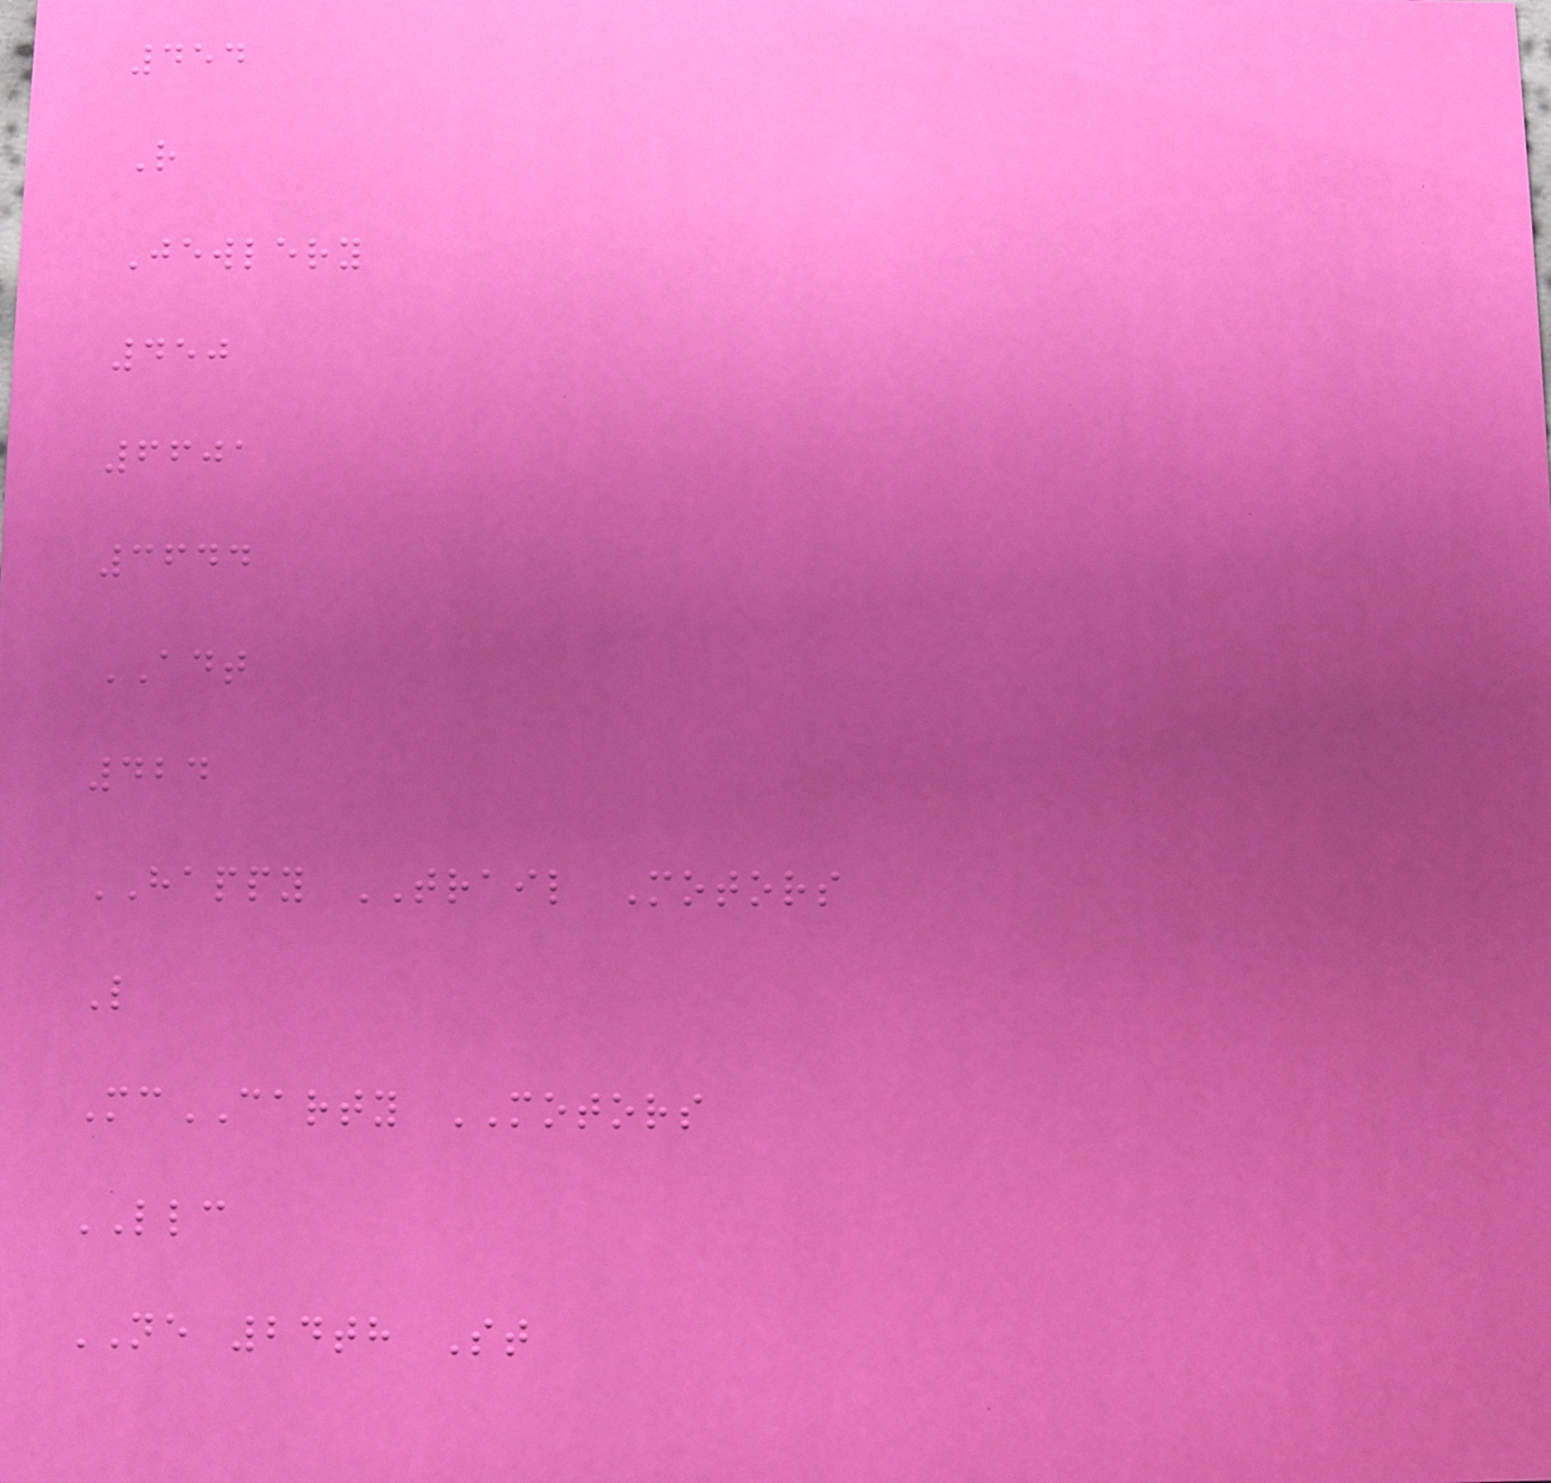454
R
Jewlery
450
6601
3644
ADT
424
HAPPY TRAIL Motors
L
McCARTY MOTORS
LLC
NE 24th St
